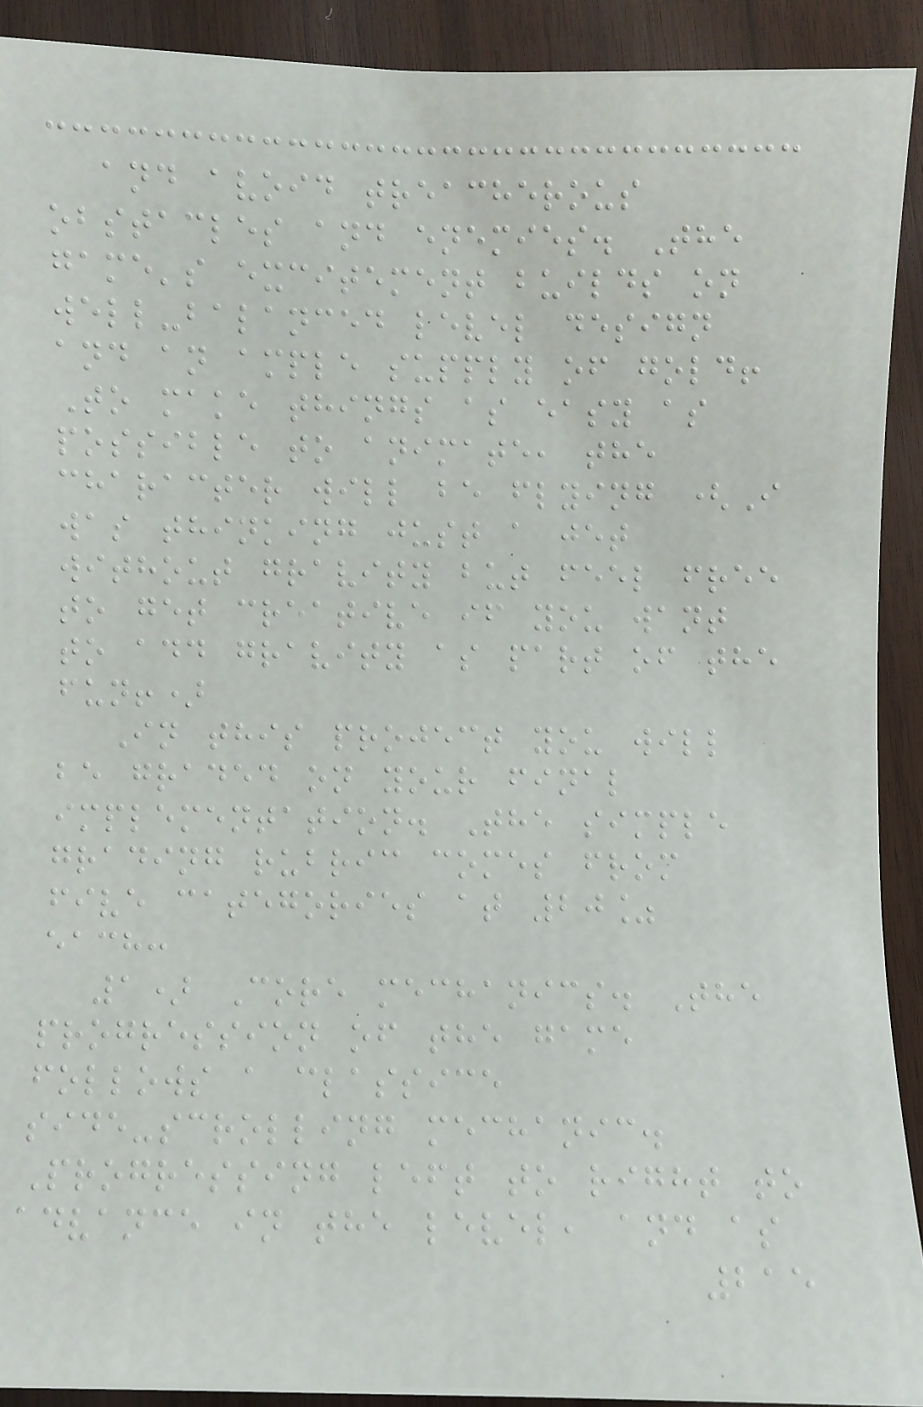and avoid treacherous
obstacles and enemies. The
game's excitement builds on
well-balanced level design
and an ample supply of gold!
To make things as easy as
possible to animate, the
character will be flying (I
was thinking just a jet
without gravity but feel free
to get creative if you want
to add gravity as part of the
fun!)
In this project you will
be graded on your final
implementation. The simple
grading rubric comes from
five categories at 20%
each:
1) Core mechanics. The
progression of the game
follows a classice
side-scrolling mechanic.
Progressing left to right to
advance in the level, and as
215
